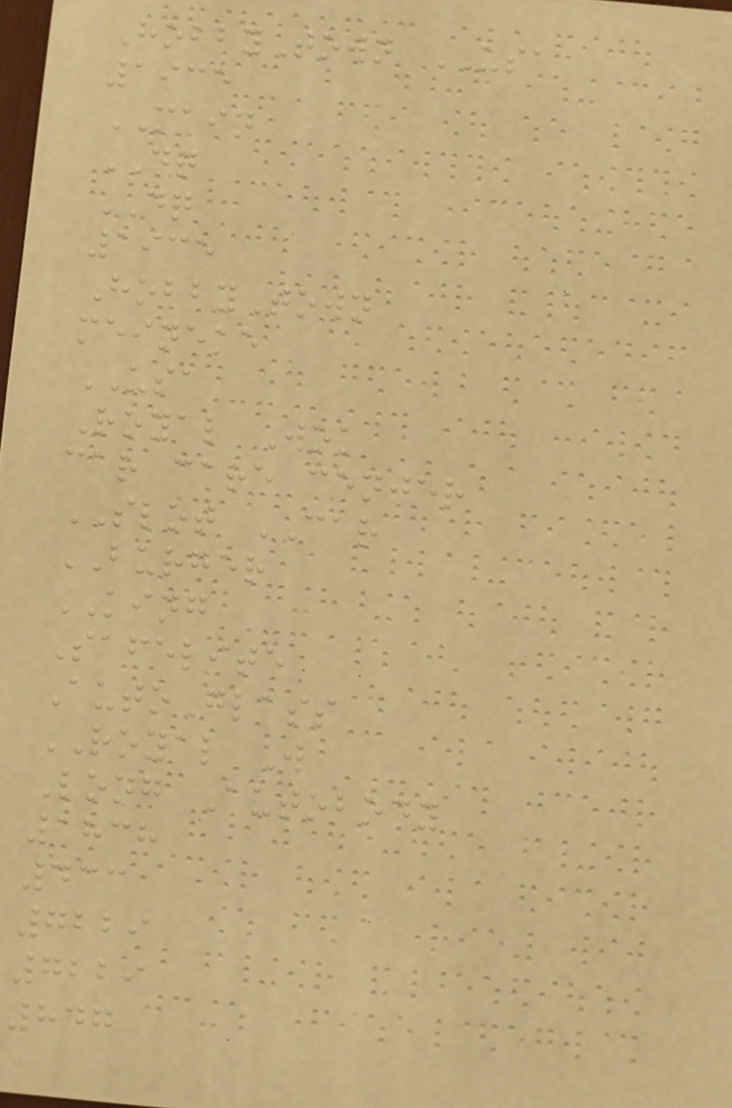HobbyTown USA
1935
MAIN
DQ
DQ
1935
HobbyTown
meineke
USA
Royal Wok
car care center
SLOT CAR
BURGER
KING
Safelite
AutoGlass
ROYAL W
Long Autobody
1838
433
7229
7229
847
